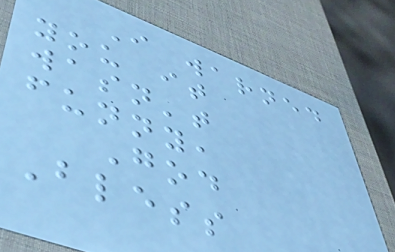I warned
you it
wasn't
funny,
God
Bless
